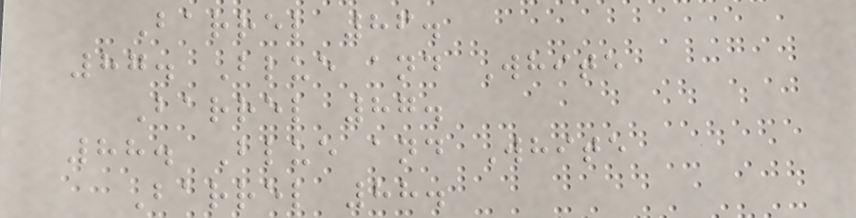Barrel 86.
87. Blue and White
Barrel 87.
88. Blue and White
Barrel 88.
